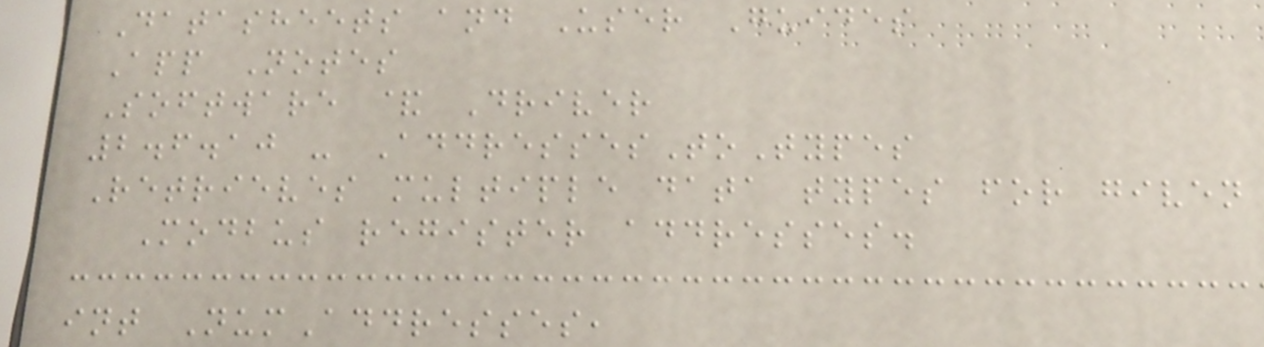Datasheets and User Guides
App Notes
Software & Driver
2.6.10 - AddressesToTypes
Retrieves multiple data types for given
Modbus register addresses.
int NumAddresses,
